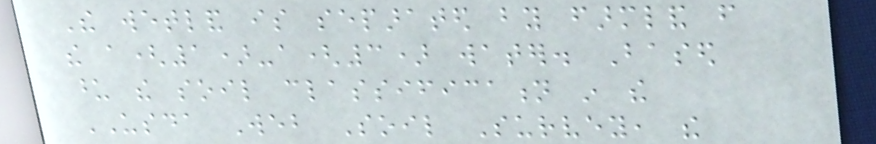The wetland is separated by farmland from
the a(1)-a(3) water. Based
upon the soil classification in the
USDA Web Soil Survey, the
